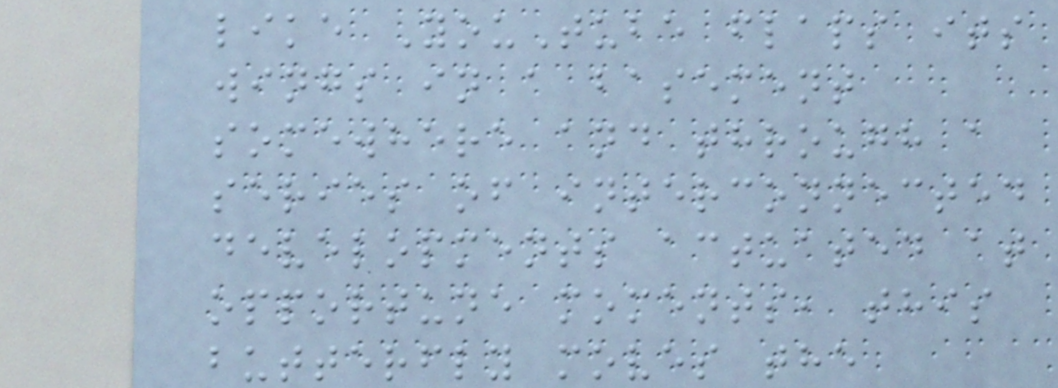like YouTube flaps its
wings in a basement
somewhere and through a
series of interconnected
developments actuated at
opportune moments, this
butterfly moves the
